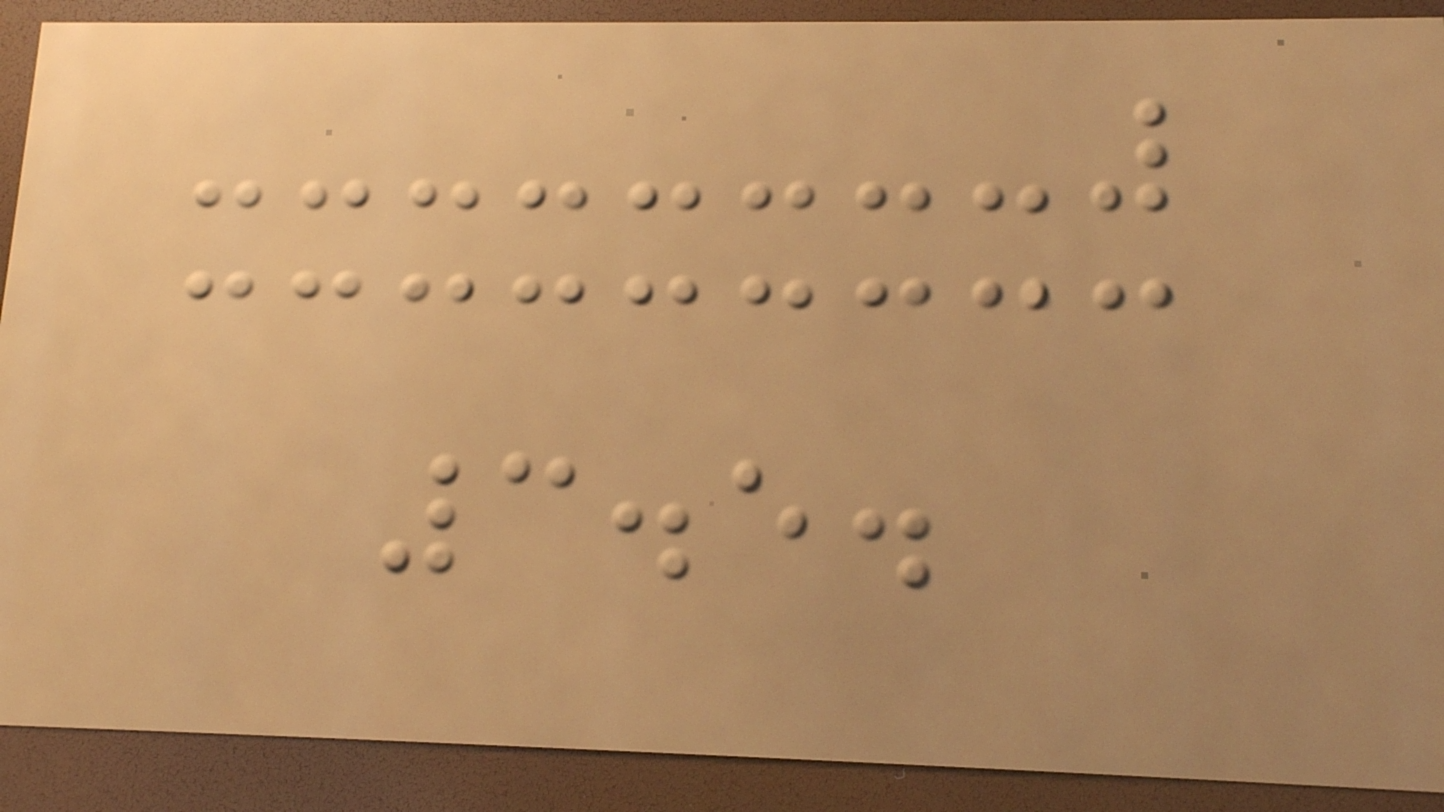3.5.
